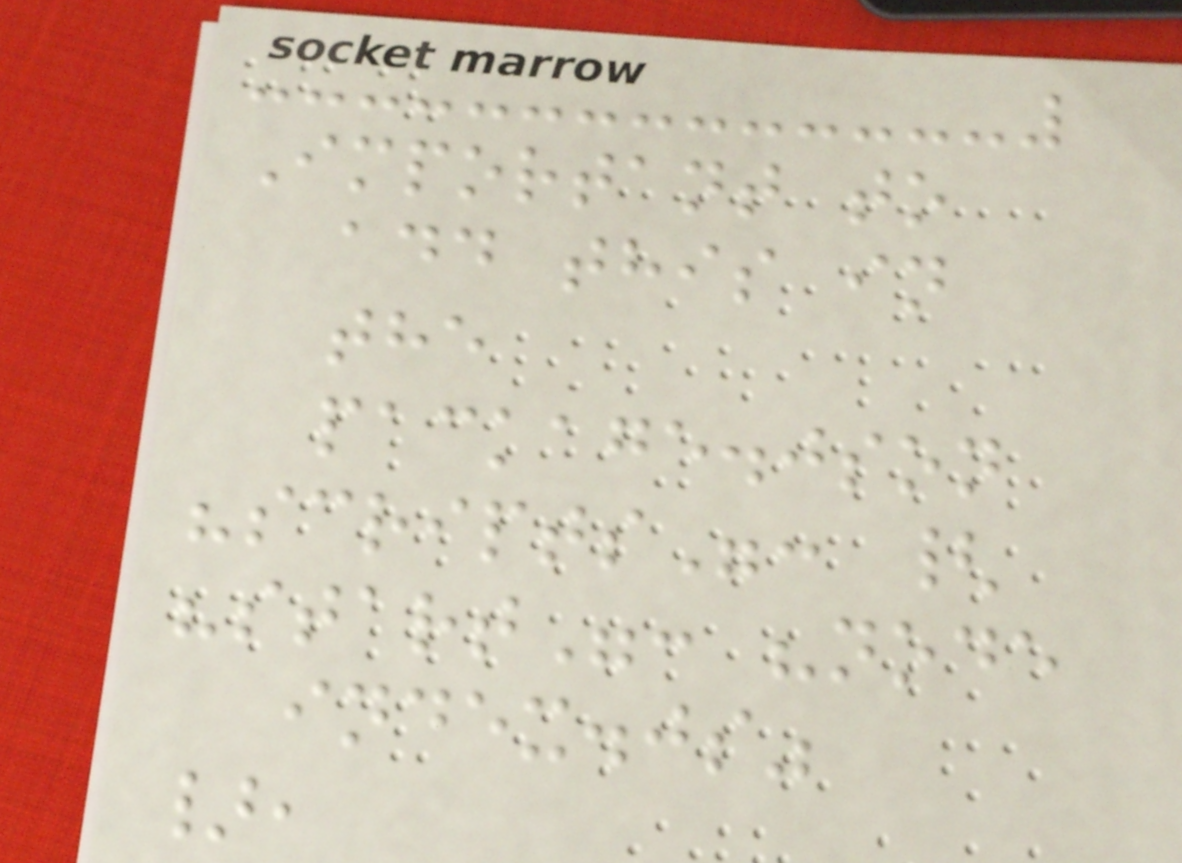Important to
add this in
the
package.json
"scripts": {
"start": "node
index.js"
},
